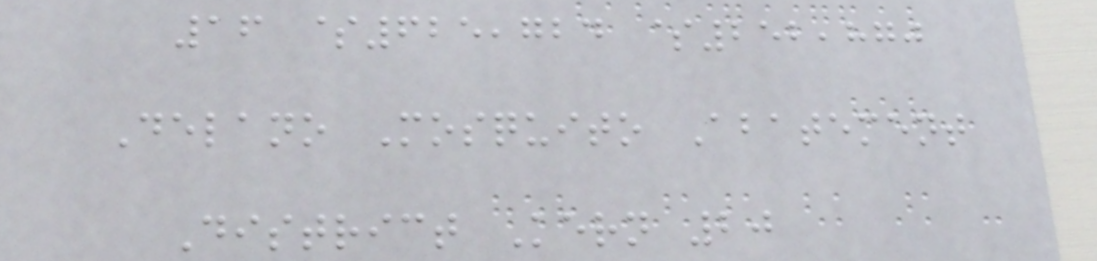16 $625,724 $252,870
Delano Mosquito Abatement
District Kern 20
